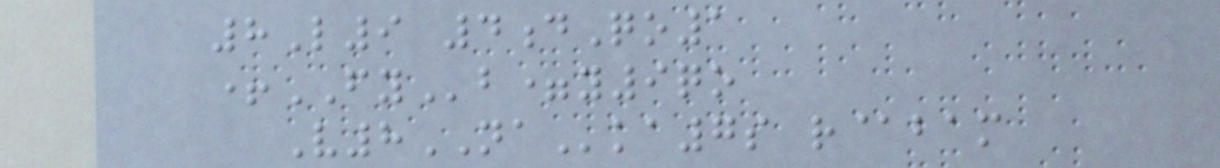8L9 4dQo1
+FYb=y9qo
V8NAka7s r@bam
